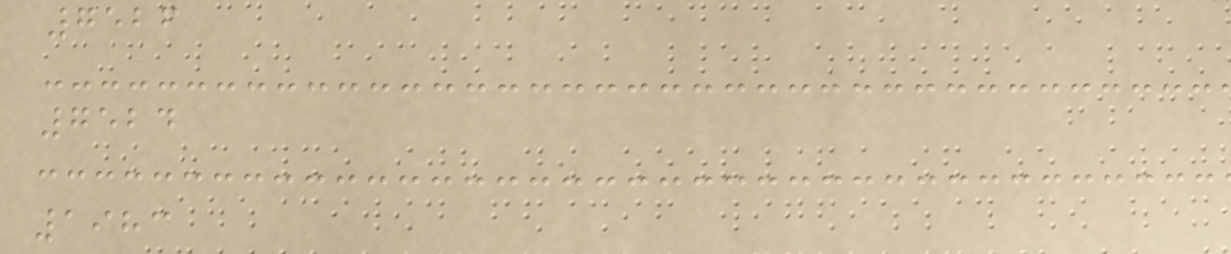7526
7524
1983
